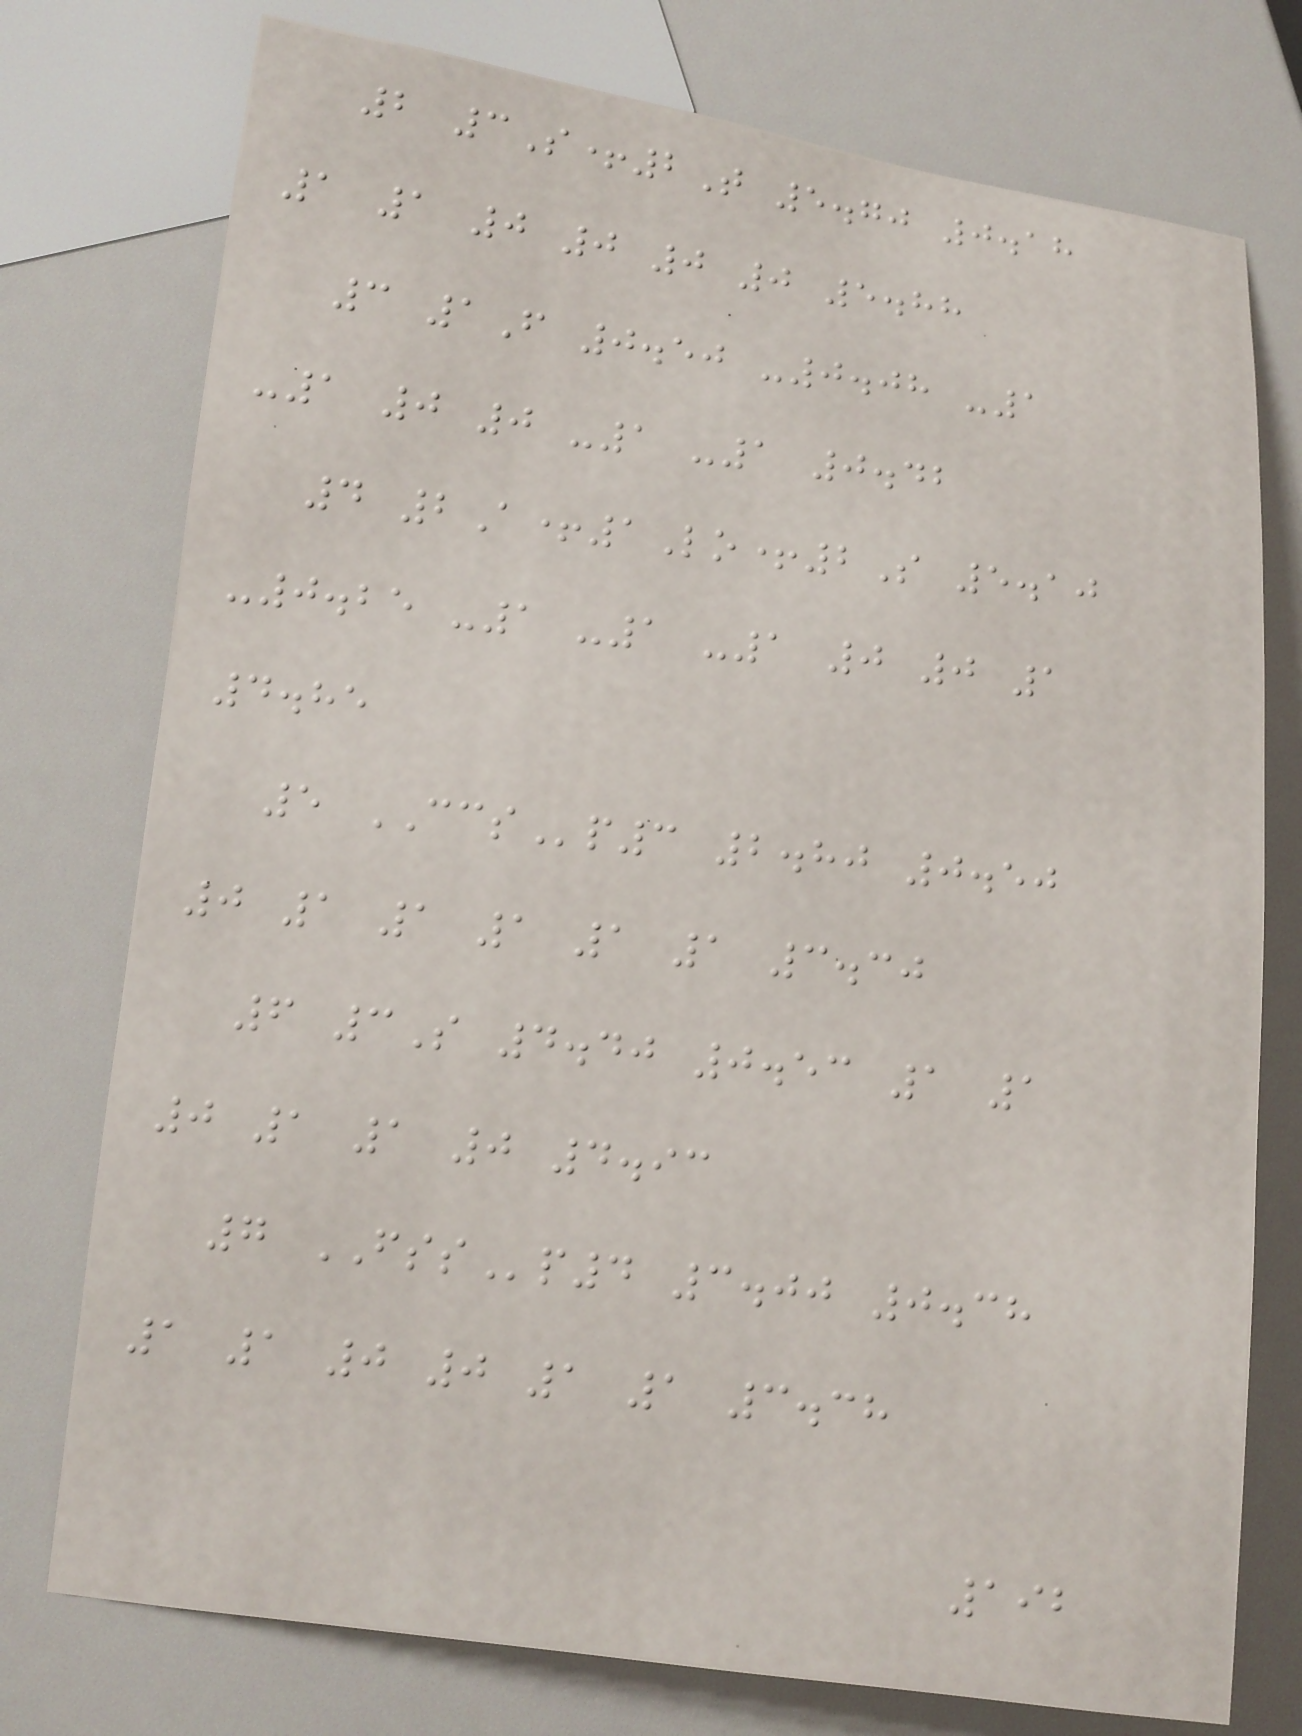2 3S+2T 5.70 0.18
1 1 0 0 0 0 5.88
3 1F 0.50 -0.08 -1
-1 0 0 -1 -1 0.42
4 2A+1Lo+2S 5.10
-0.25 -1 -1 -1 0 0 1
4.85
5 CCSp3 2.80 0.50
0 1 1 1 1 1 3.30
6 3S 4.40 0.53 1 1
0 1 1 0 4.93
7 FSSp4 3.00 0.38
1 1 0 0 1 1 3.38
192
